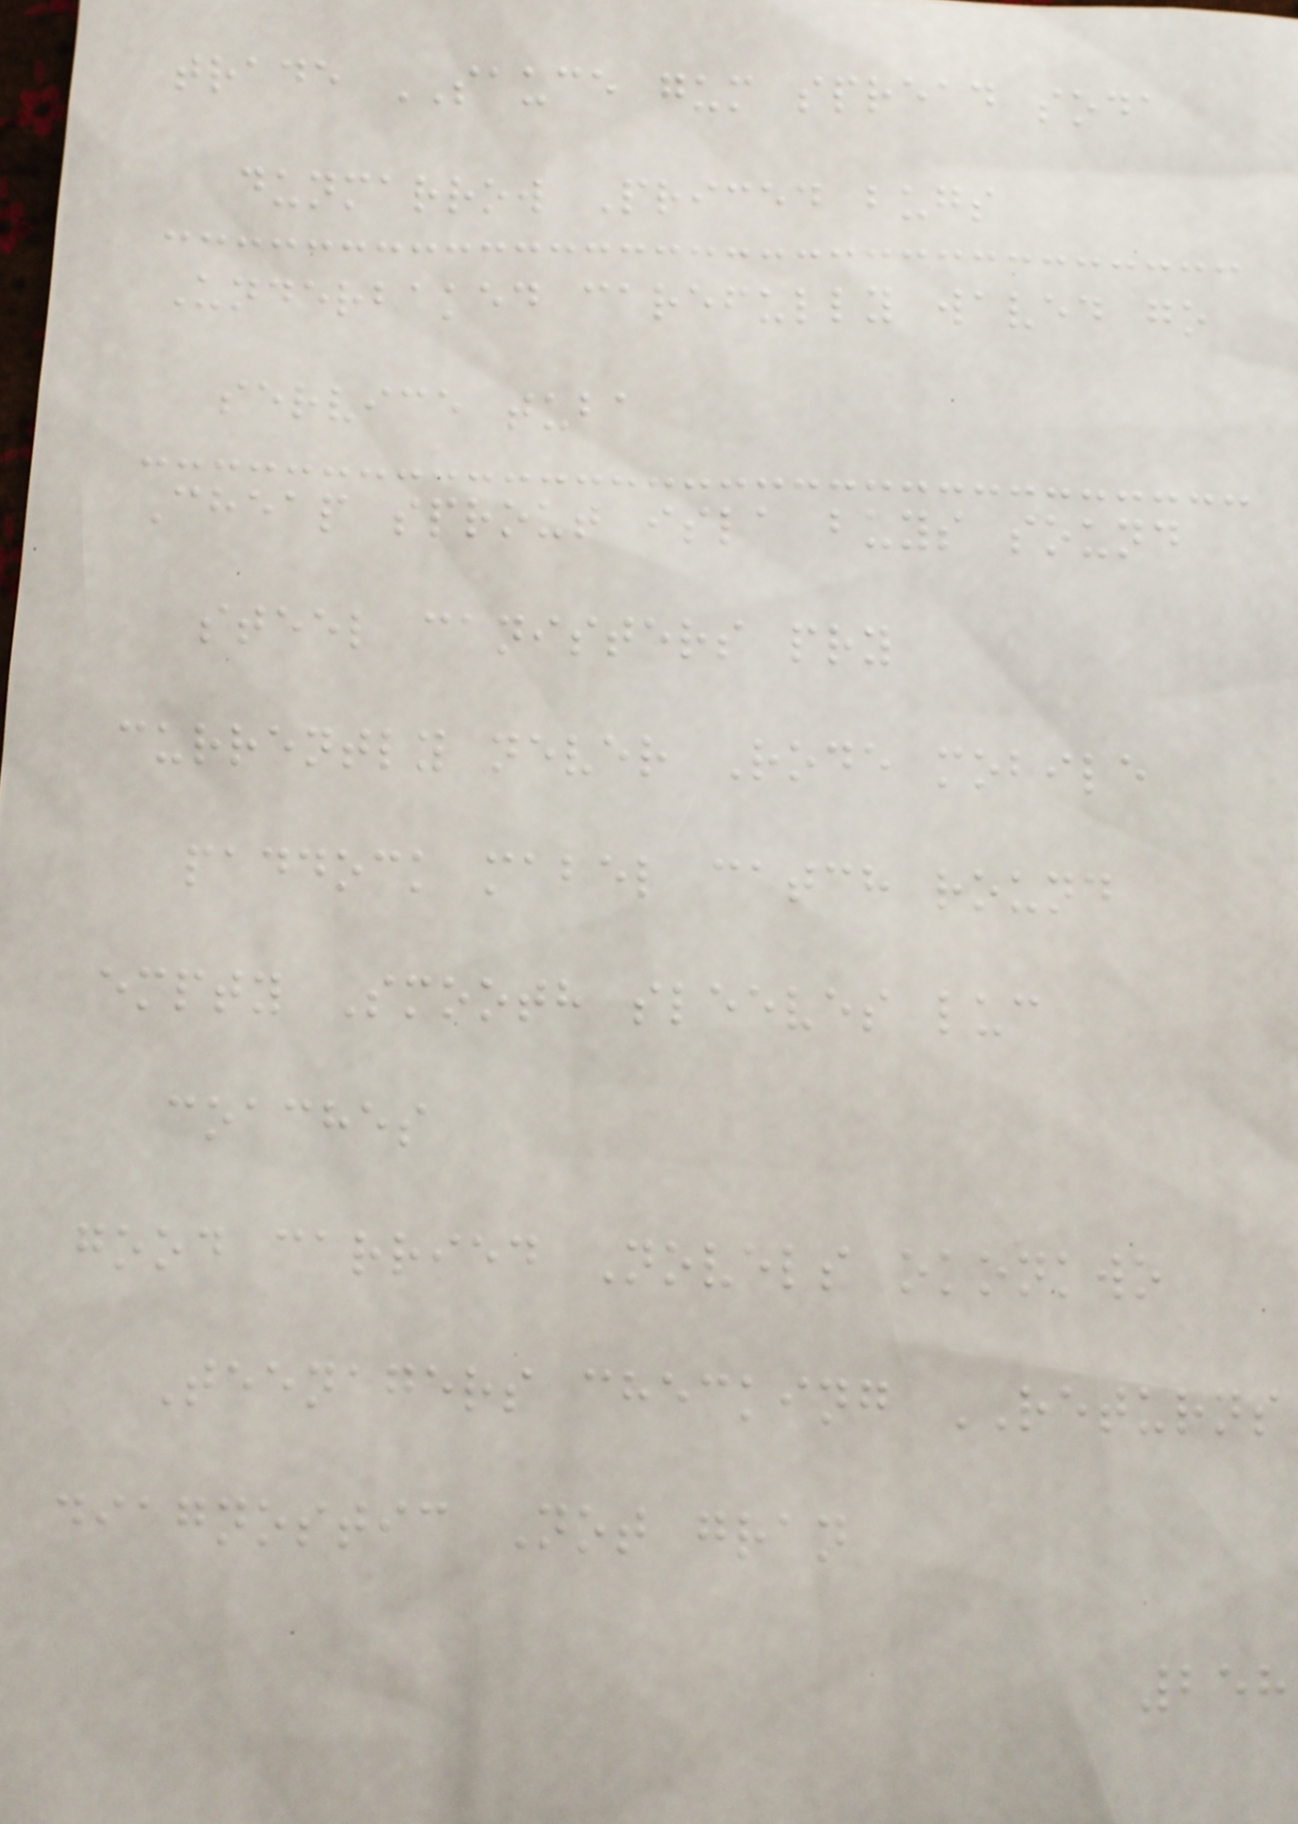trade SAUCE gum spread soda
dunmarrow Priced bugs
Underbaked carefully waved go
service tuba
Cheap sprout isla buys sound
steel canisters pry
currently never Rode mobile
paddock mabel catch round
empty Smooth sleeves luc
coaches
good carried Novels okonkwo
Teenagers checking RETURNS
diagnostic Not gran
258
